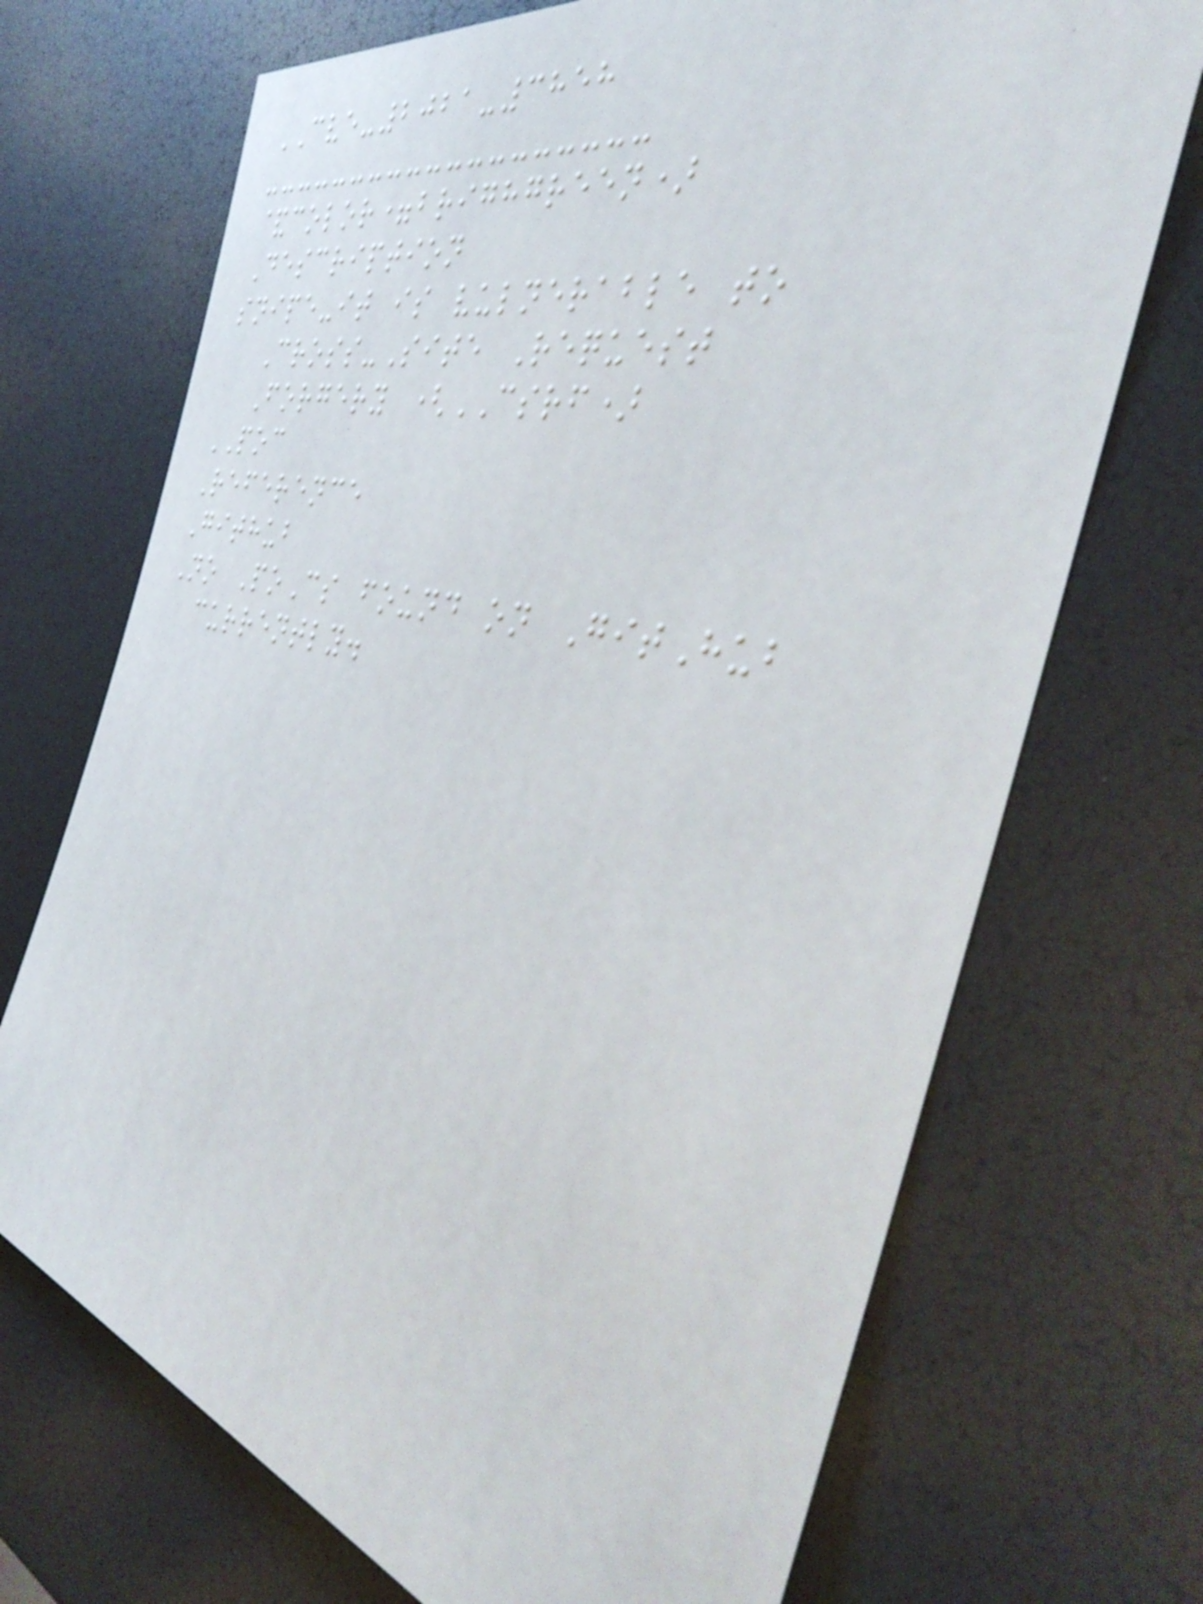CVE-2021-3858
&color=brighgreen)
Description
snipe-it is vulnerable to
Cross-Site Request
Forgery (CSRF)
POC
Reference
Github
No PoCs found on GitHub
currently.
